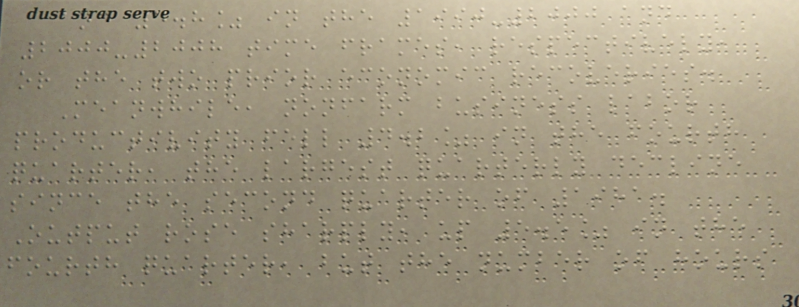and 4.8% in the 1990-2000 and
2000-2008 time frames, respectively,
or the two prior economic recoveries.
Meanwhile, nonfarm business labor
productivity fell 4.2% in the fourth
quarter, the largest quarterly decline
since the second quarter of 1981.
Output rose sharply, up 5.5% in the
fourth quarter, but the number of hours
